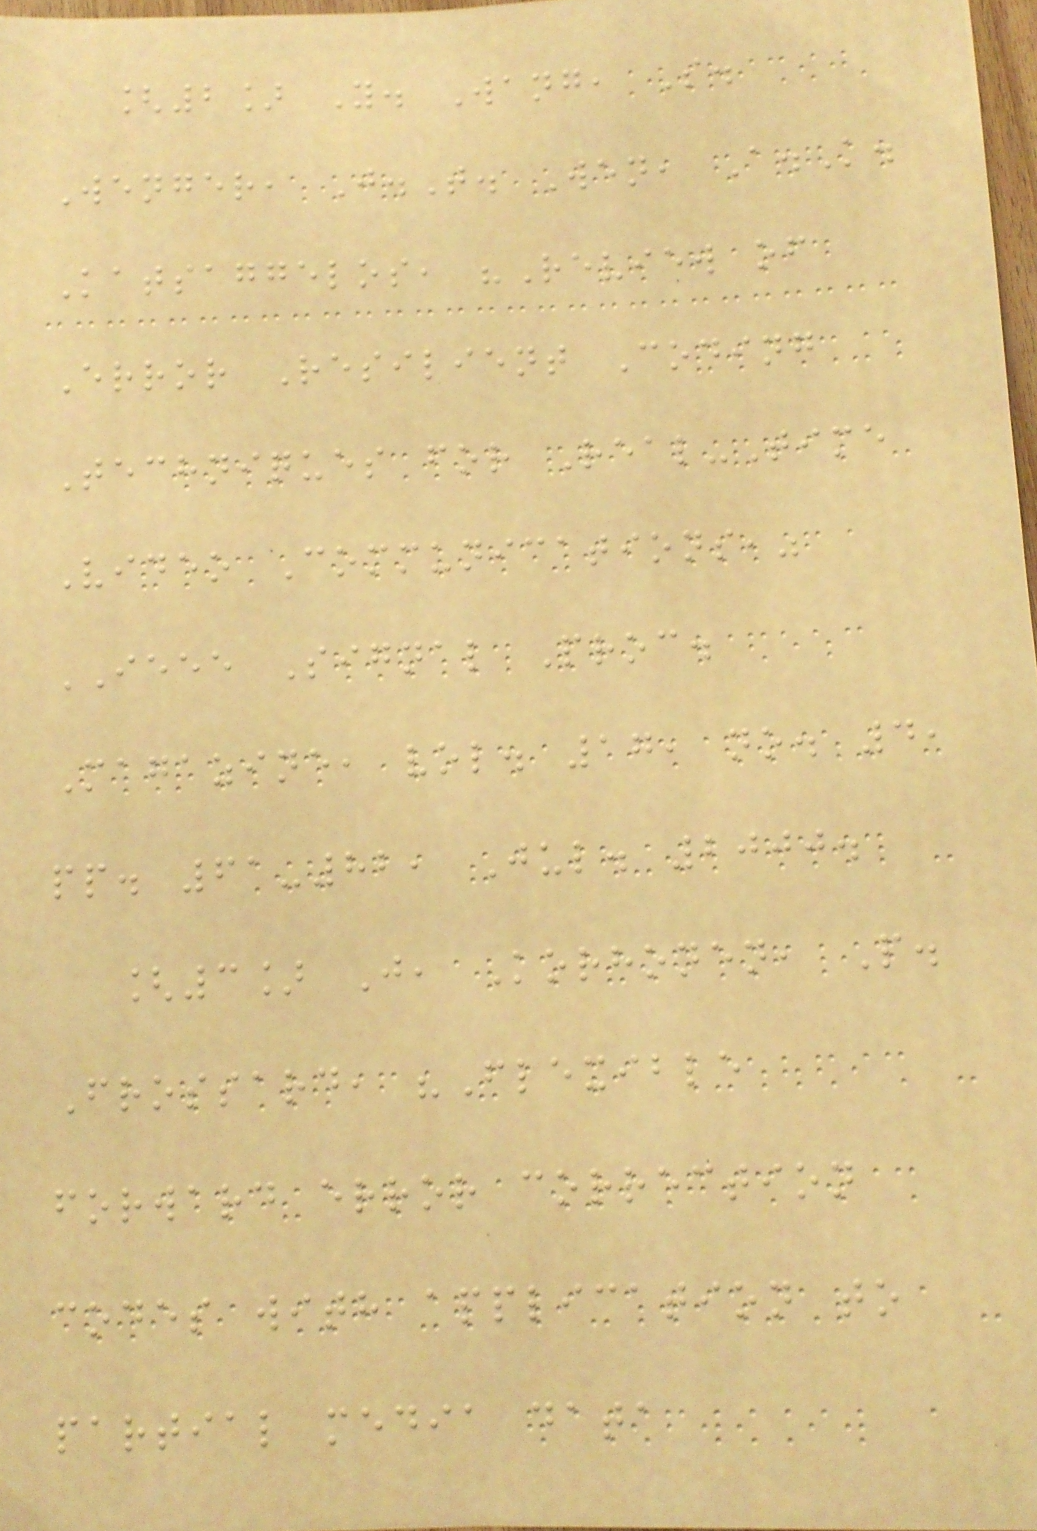[2] Y. Wang, S.
Wenger, J.T. Wen, A.K.
Katsaggelos, "Review of
Error Resilient Coding
Techniques for Real-Time
Video Communications,"
IEEE Signal Proc.
Magazine, vol. 17, no. 4,
pp. 61-82, Jul. 2000.
[3] J, Korhonen, P.
Frossard, "Flexible
forward error correction
codes with application to
partial media data
